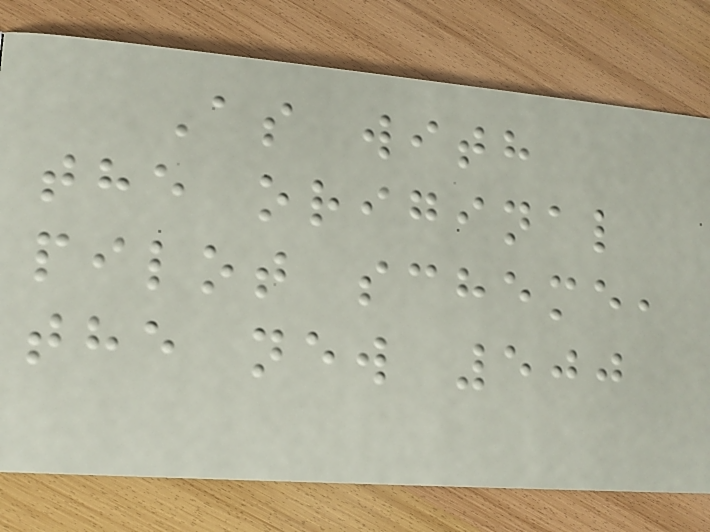As with
the original
pilot scheme,
the new 500
